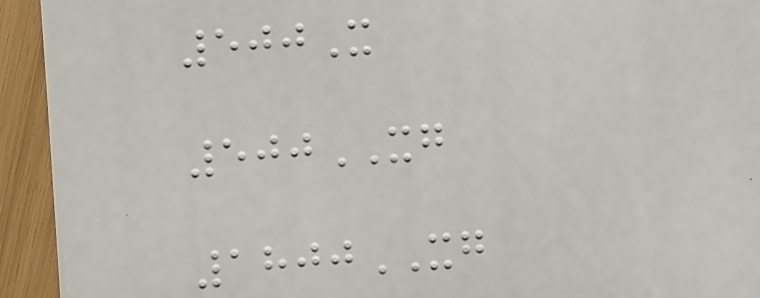500X
500XG
1800XG
